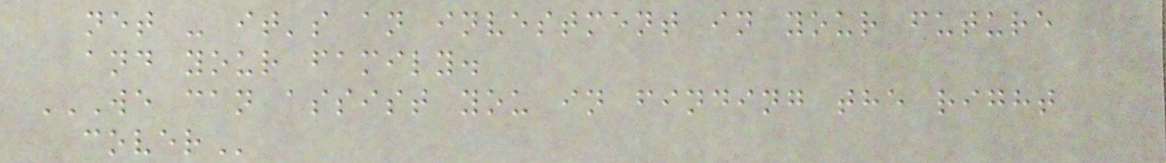net - it's an investment in your future
and your family.
WE CAN ASSIST YOU IN FINDING THE RIGHT
COVER
